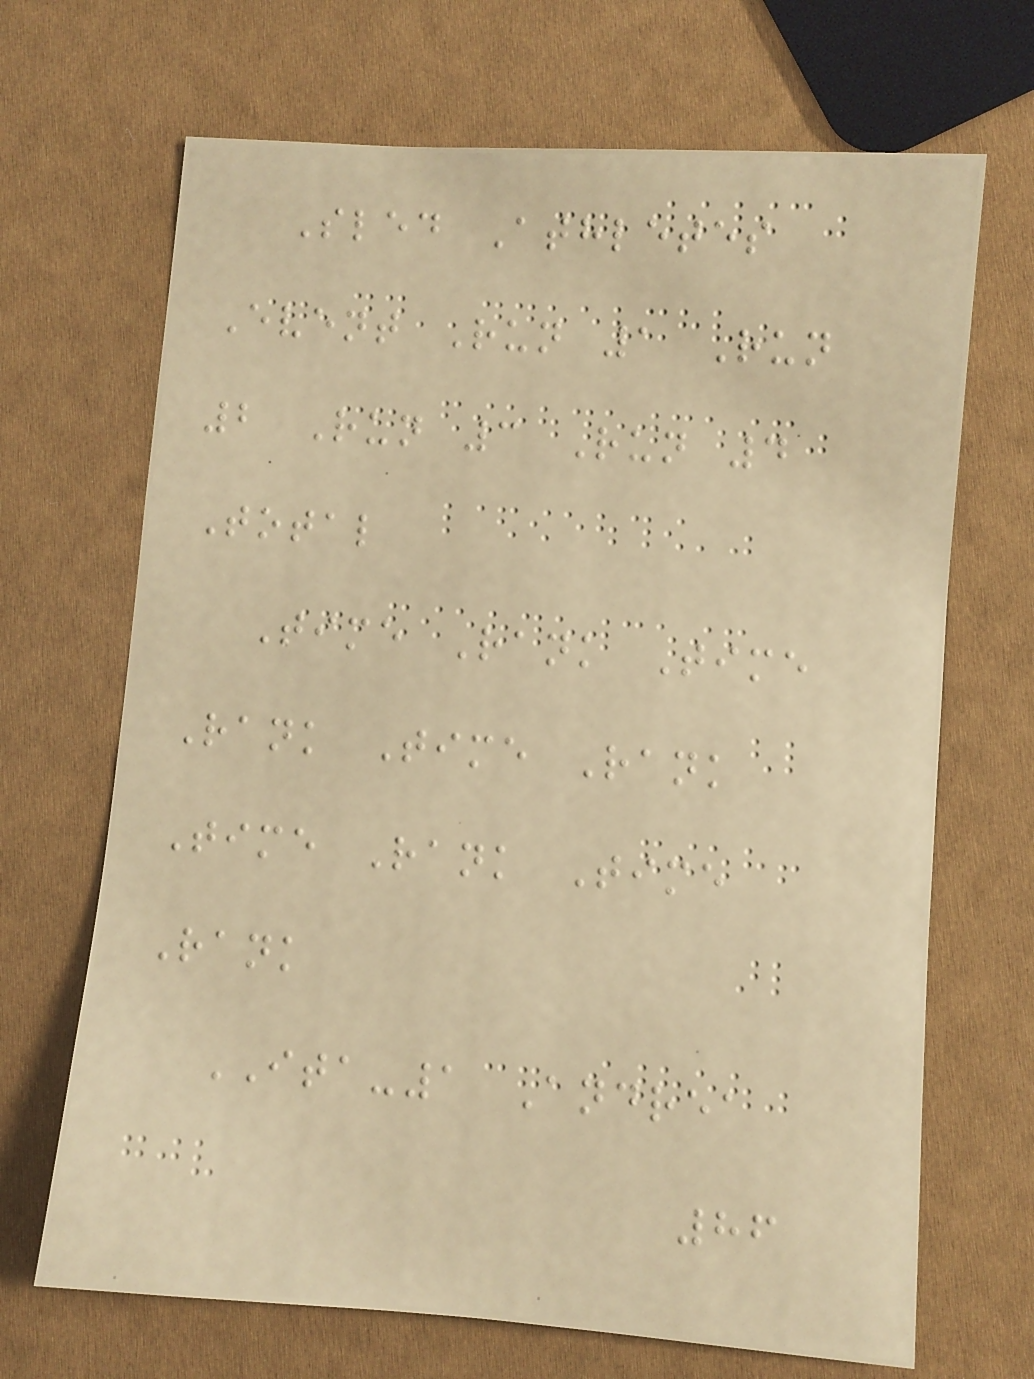Sled Athletes
Event Run 1 Run
2 Run 3 Run 4
Total
Time Rank Time
Rank Time Rank
Time Rank Time
Rank
ITA-1 Andrea
86
